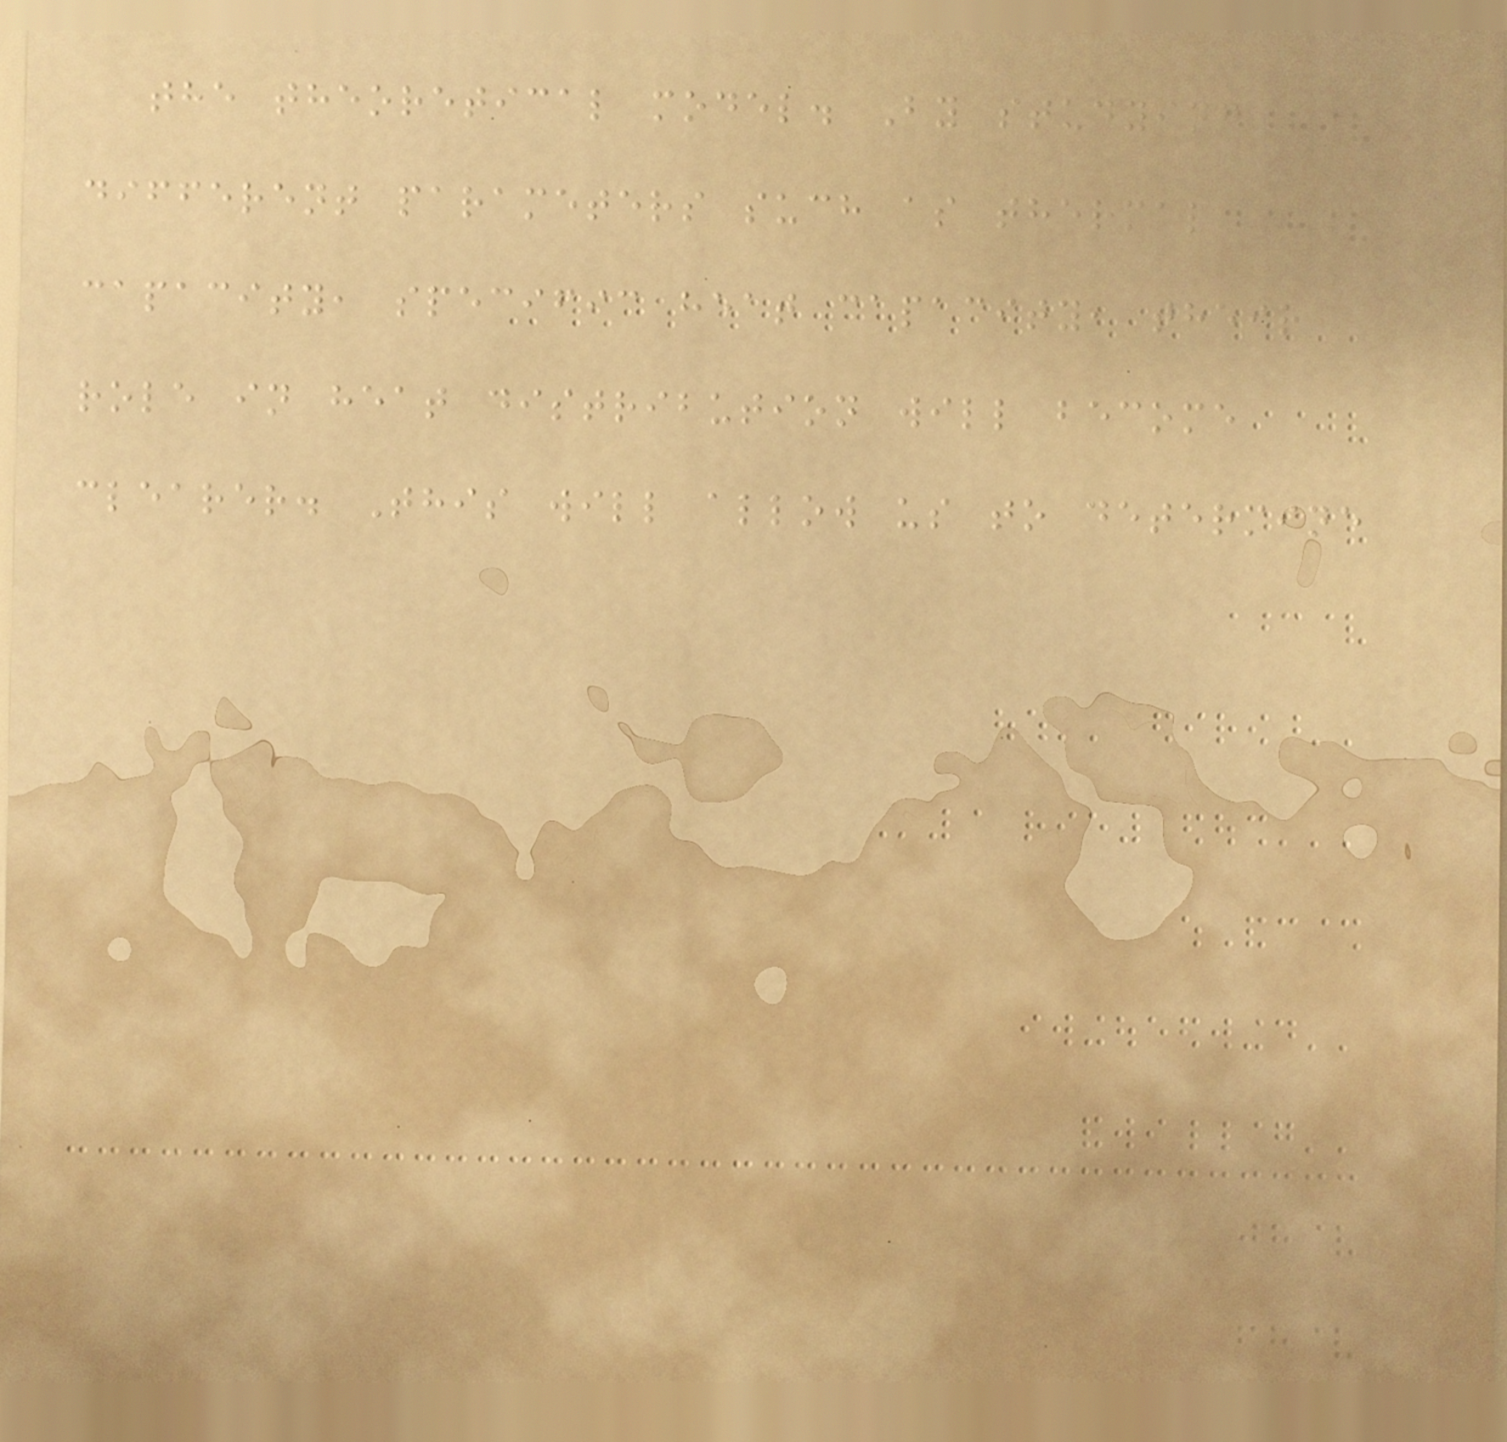the theoretical model. By studying
different parameters such as thermal
capacity, specific heat capacity, their
role in heat distribution will become
clearer. This will allow us to determine
